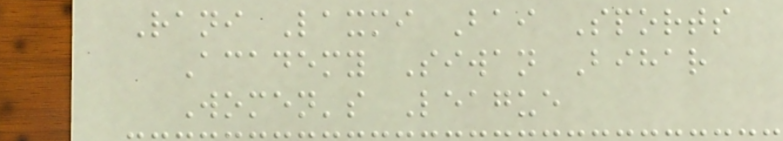Rani Laxmi Bai Sports
Academy Siwan Bihar
Women's League
